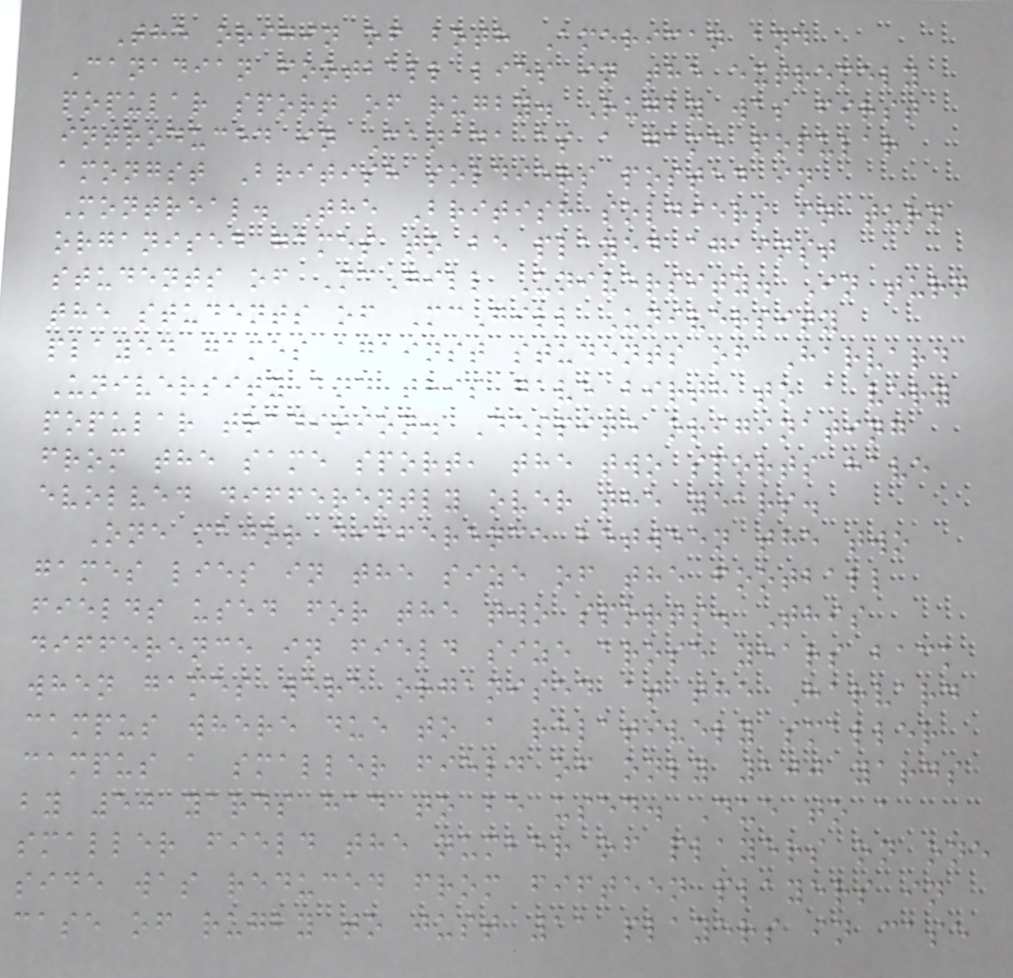The origin of both American and
Canadian football lies in the extremely
popular sport of rugby. Rugby was first
introduced in Canada as a game popular
amongst British soldiers posted in
Montreal. The British soldiers in turn
organised games to be played against
students of McGill University. In turn
the students of McGill University
played games against students of Harvard
University and this gave birth to a very
popular tradition. Despite originating
from the same sport, the two sports have
evolved differently over the years.
One major difference between the two
games lies in the size of the football
fields used for the two sports. This
difference in field size arose years back
when games were organised at the Harvard
campus where due to a relatively smaller
campus a smaller field of only 100 yards
by 50 yards had to be used. Due to a
smaller field the number of players on one
side was reduced from fifteen players in
case of rugby to just 11 players in case
